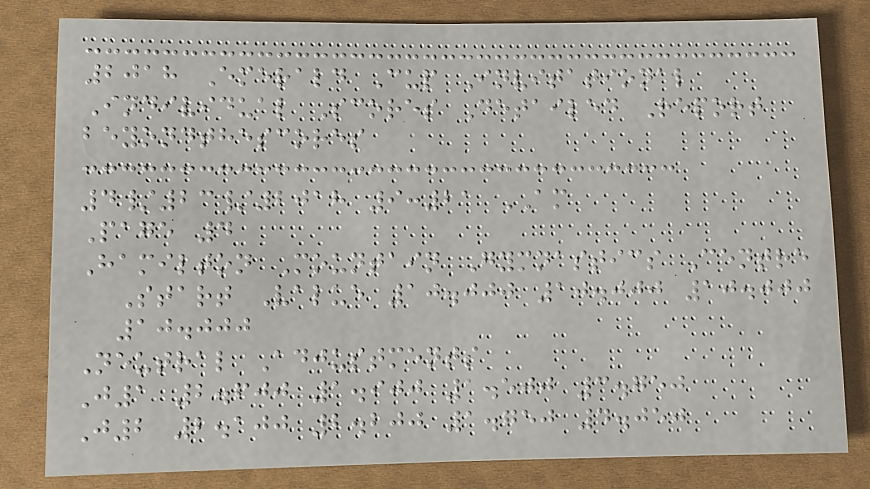2018 Emerald Cup Invitational
Individual Scores Detailed Report
beyondthescores
4/23/2018 9:21 AM
Page 4
Hamilton Mountain Gymnastics Centre
Start Value 10.000 10.000 10.000
10.000
Neutral Adjustments
J1 2.600 1.900 1.500 3.750
J2 2.100 2.200 1.750 4.050
